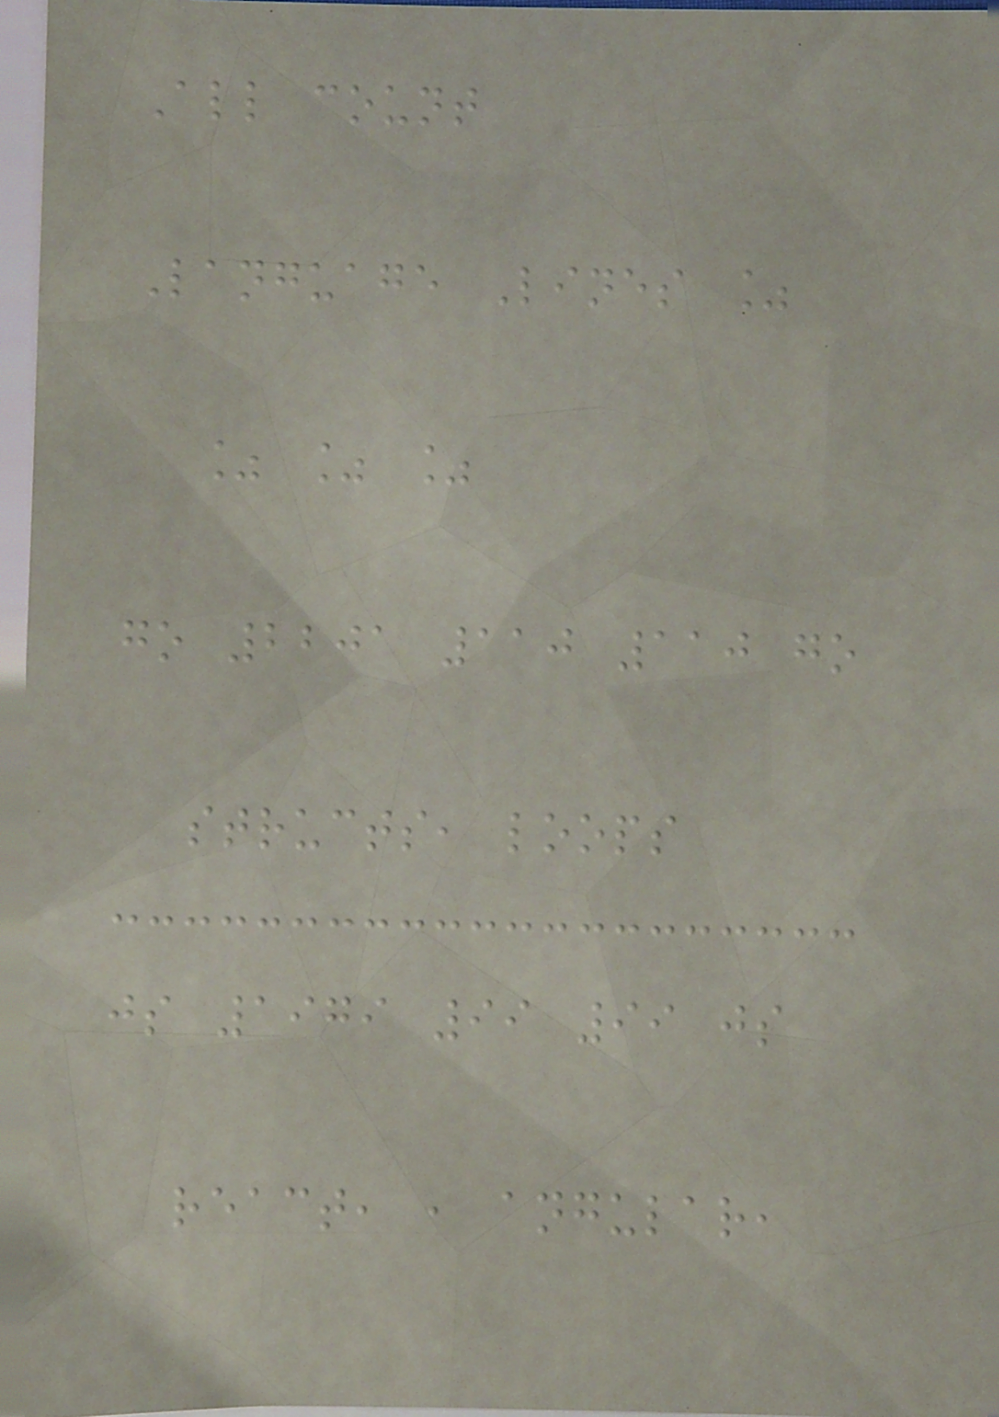All count
Language Lines %
% % %
go 2201 110 110 go
structs, loops
js 1979 99 99 js
react, , angular,
